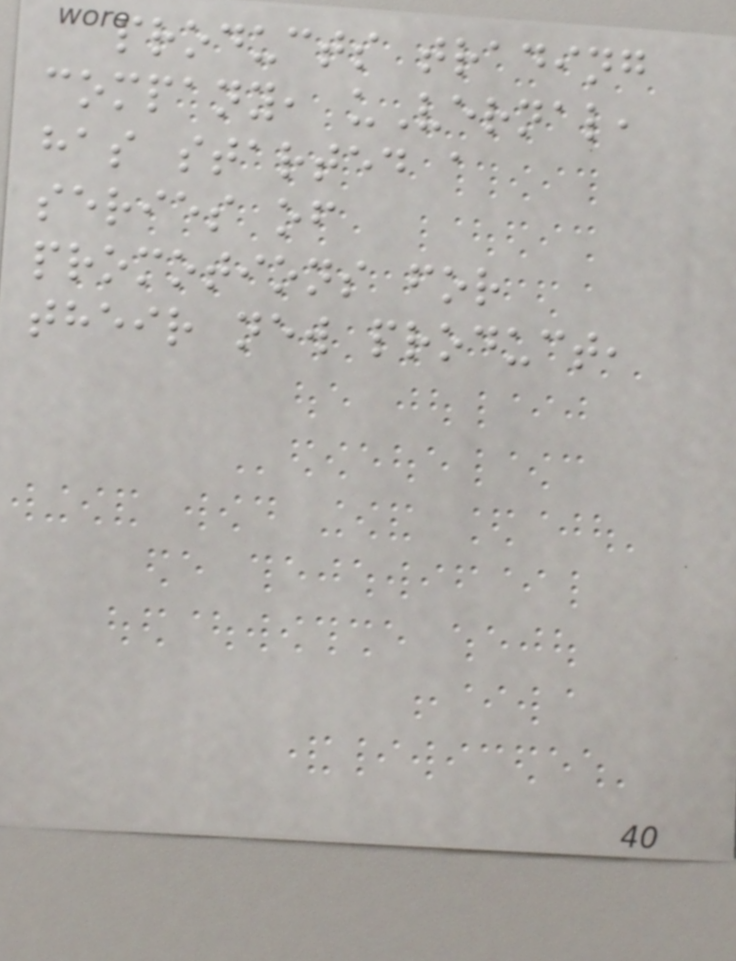products trading
company, uVernal,
has started a
series of
promotions for
their new product,
